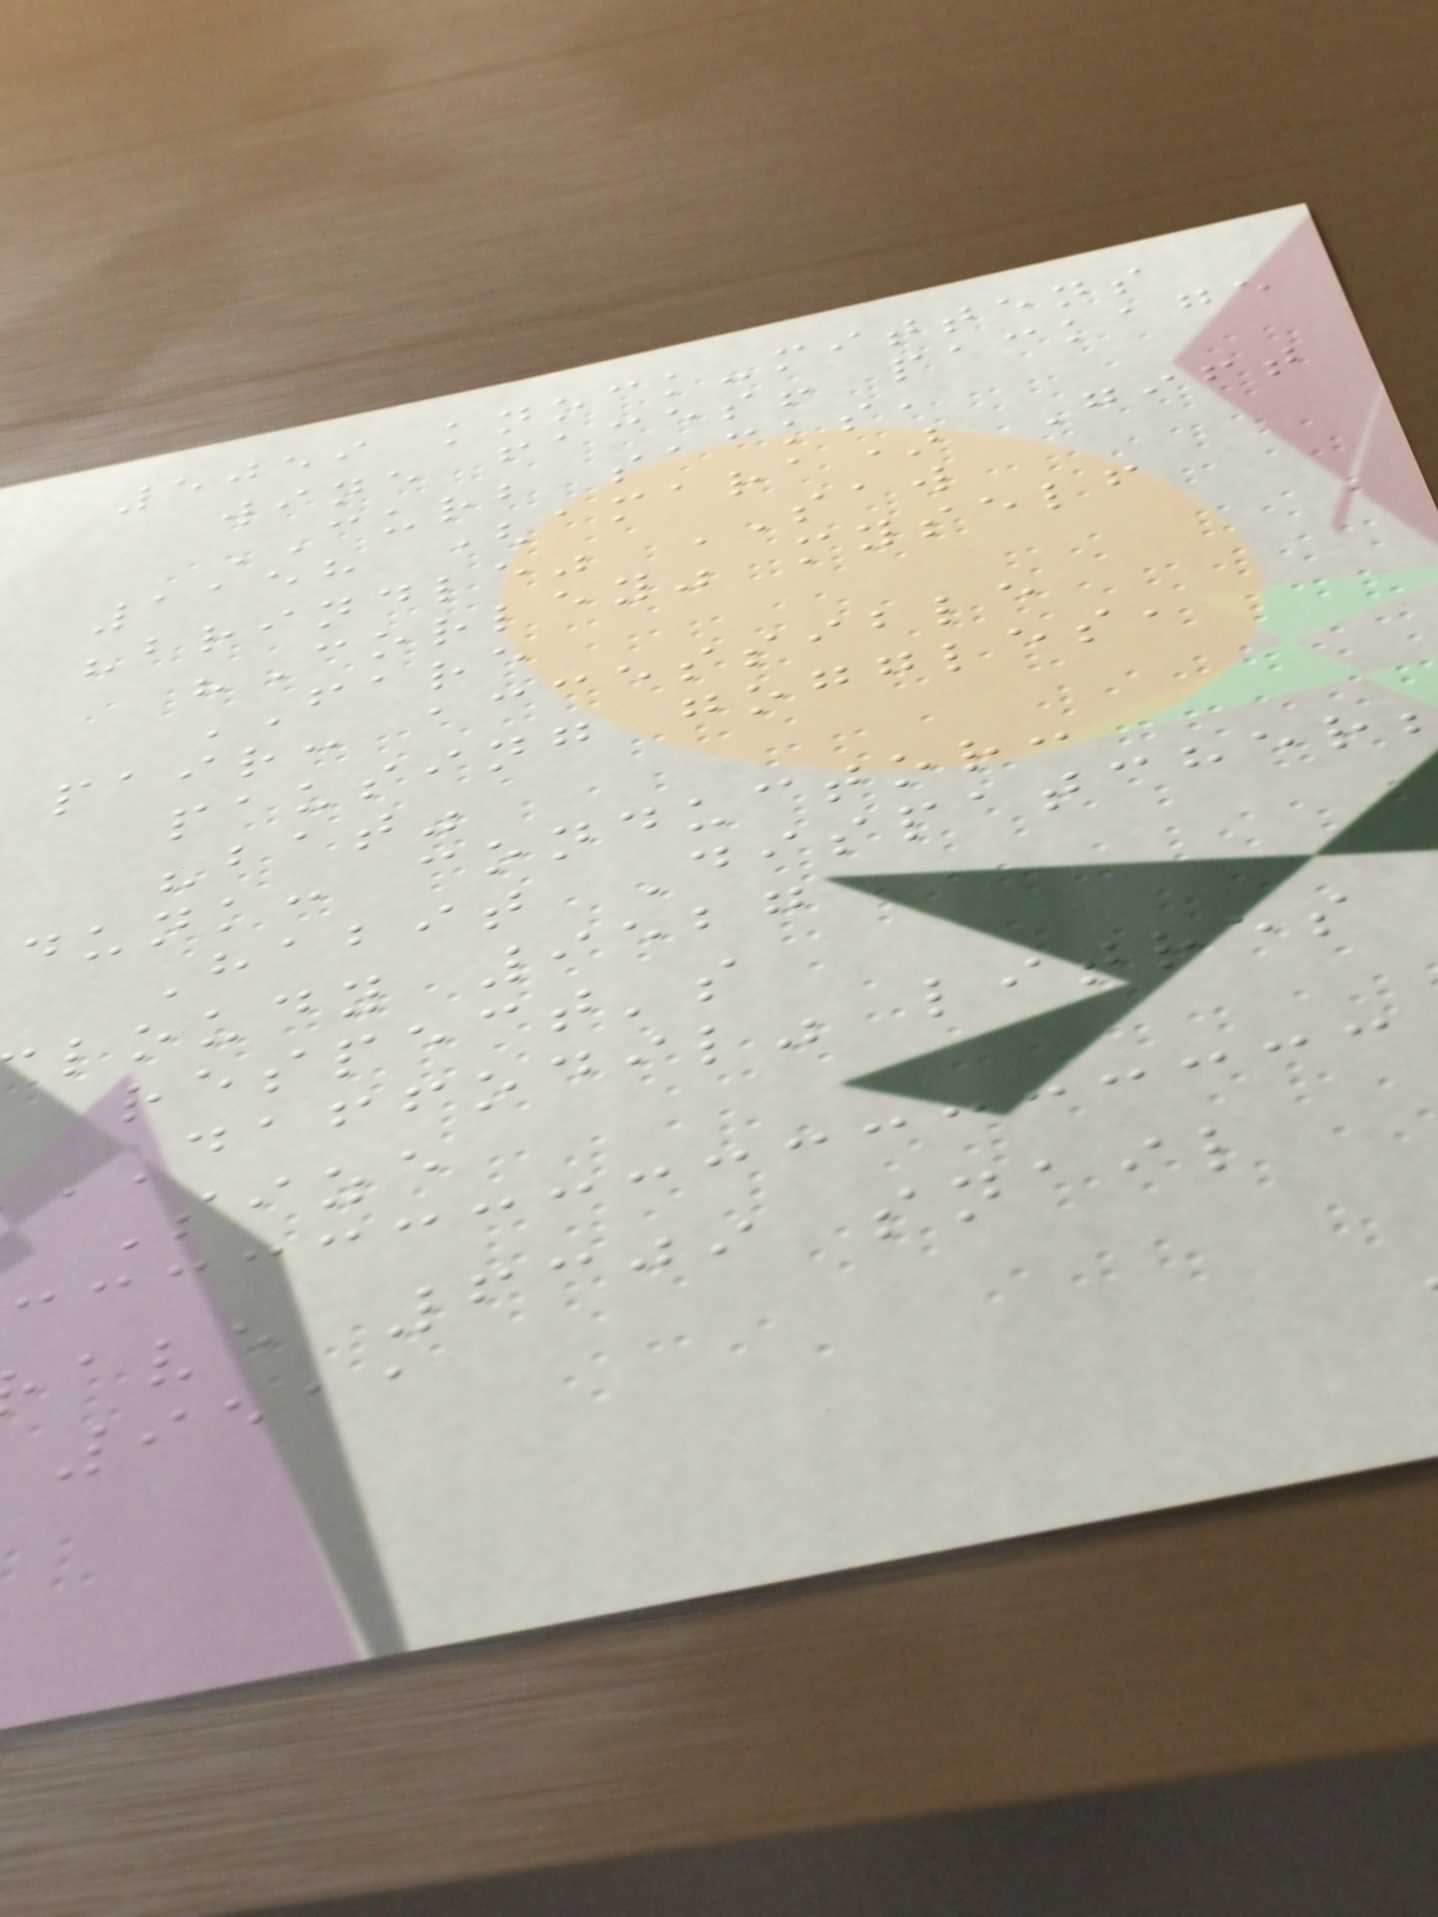5059 knock-mittens
wine faces! package
CURB sacks,
1158 (amara) Gift
"brindle" SAW
"Corley" myself
FARE
pair: accessible
pausing goggles,
"bat"
dunk: conductor:
Habit Dispatcher
loudy 9527
respect's
DAFFODIL" litres
Size
ave 6309 snail
9511
